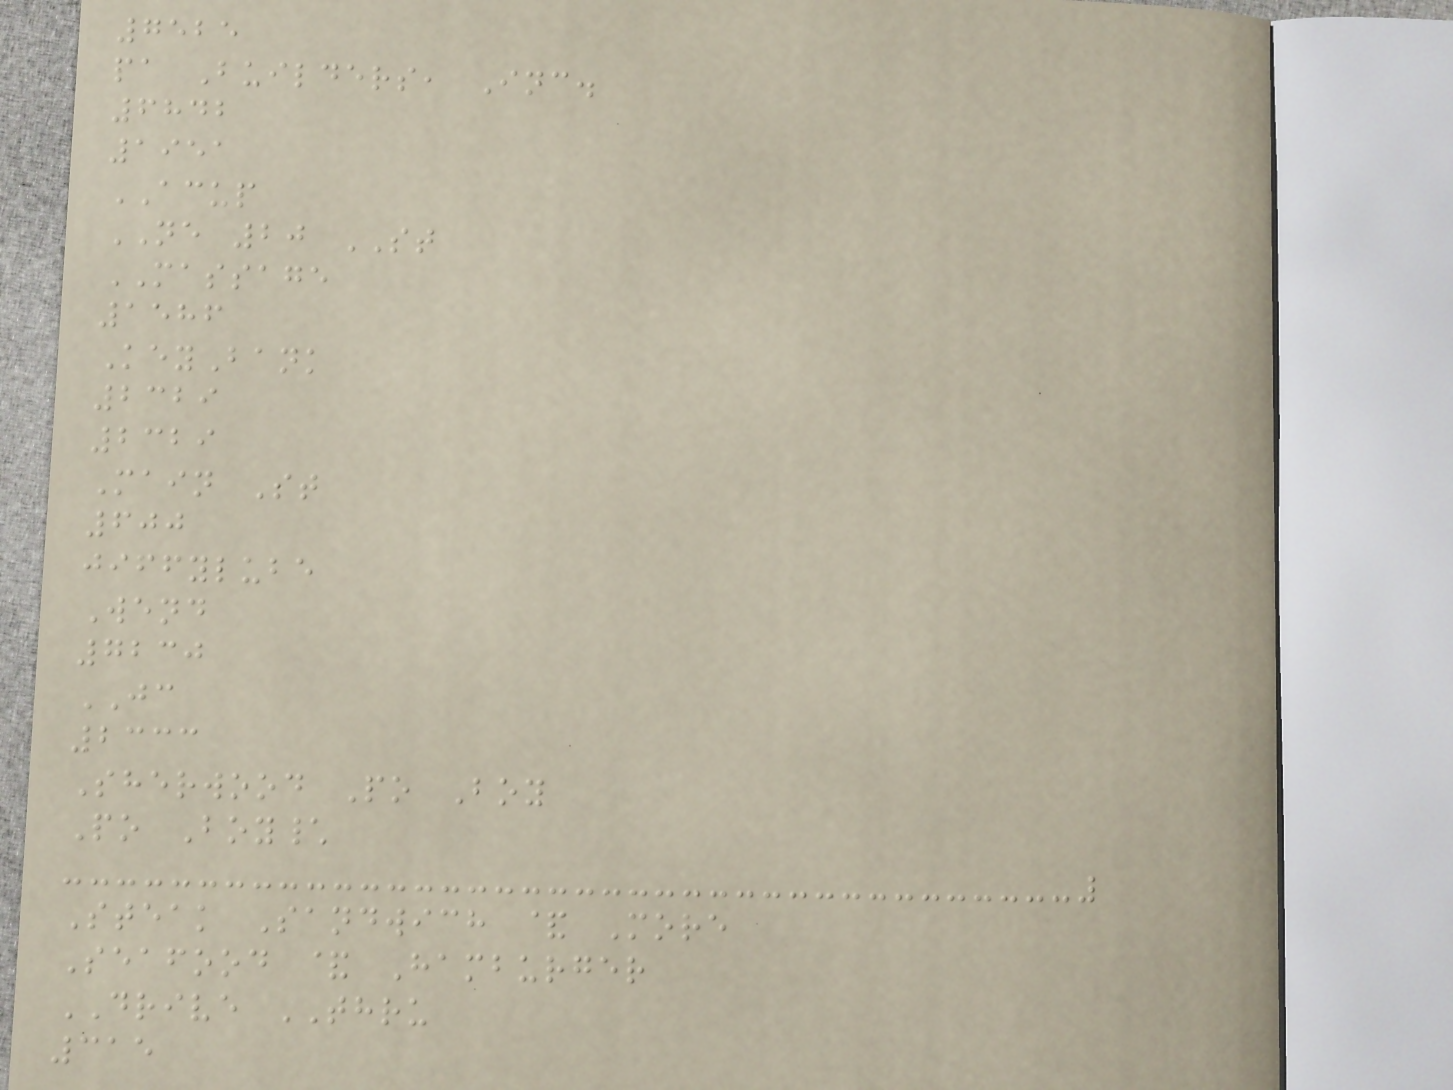7525
pa Builders, Inc.
6842
1951
ACUP
NE 20 ST
MASSAGE
1586
KeyBank
2329
2329
Main St
600
jiffylube
Wend
7230
JC
2333
Sherwood Po Boy
Po Boy\
Steak Sandwich & More
Seafood & Hamburger
DRIVE THRU
315
